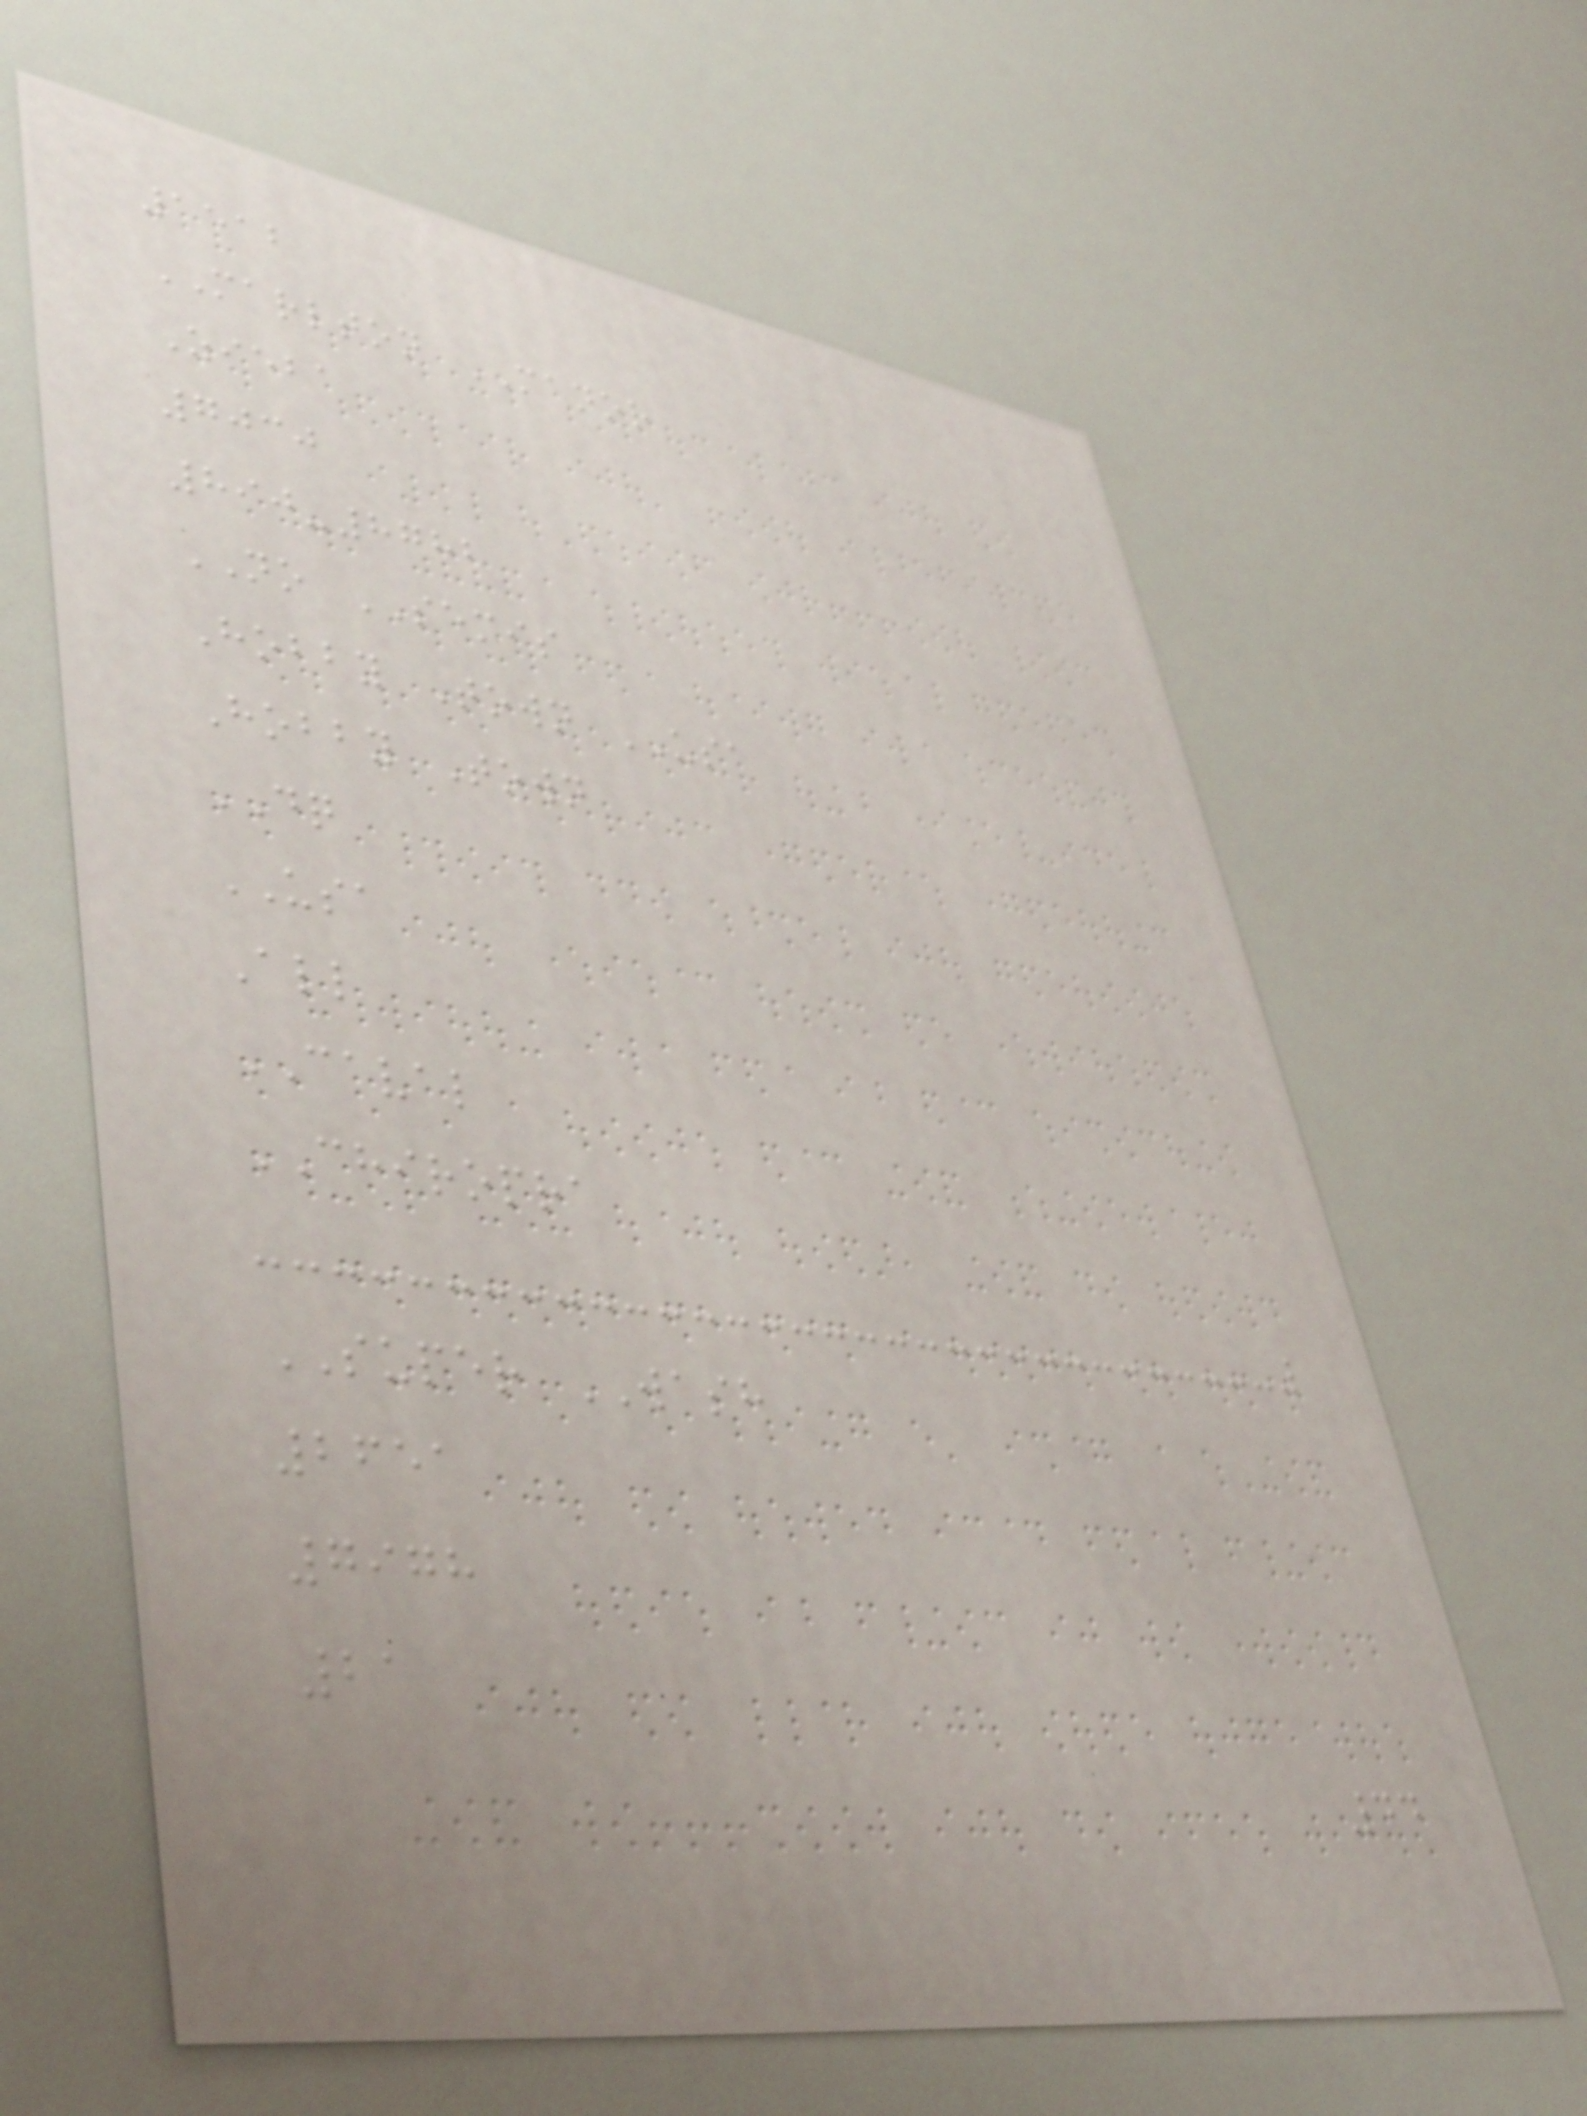1512
MARLTON MANOR
Zieba
7030
890-8782
NO SEMIS
Hobby Town USA
Hobby Town
DQ
USA
All
CAVAL
CHIROPRA
SUPER WASH
2651
7978
21
44
